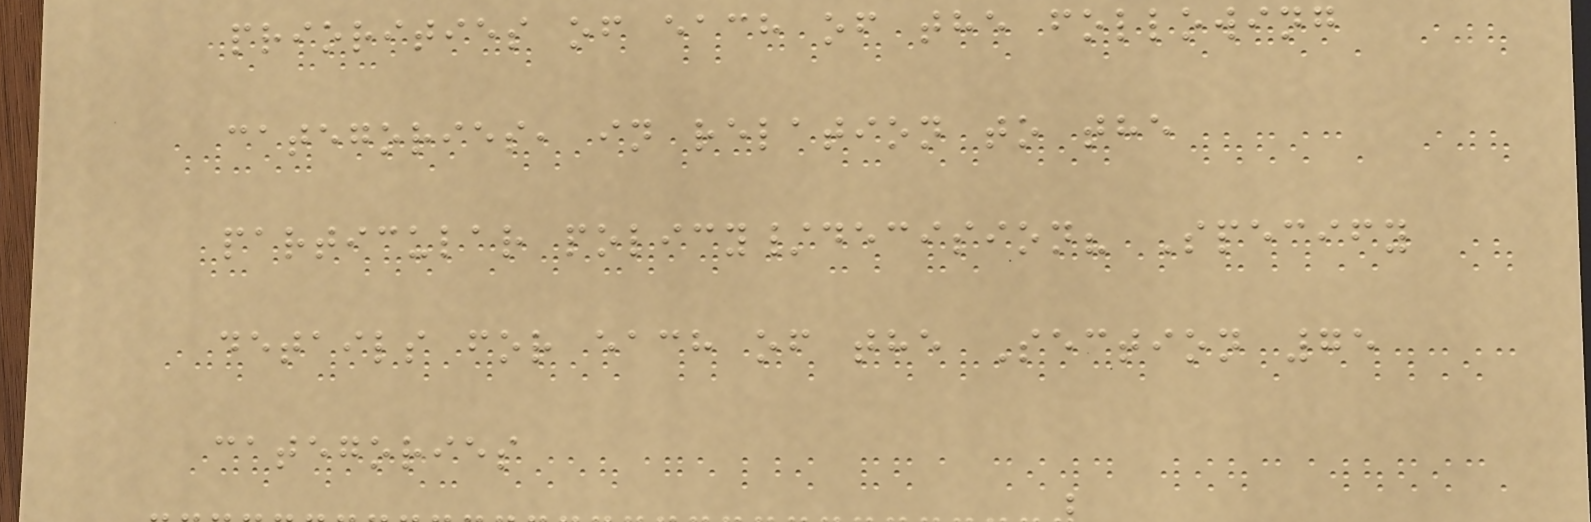priorities of each of the following
categories, in relation to the
particular policy/decision? Specify
details for each of the Section 75
categories
